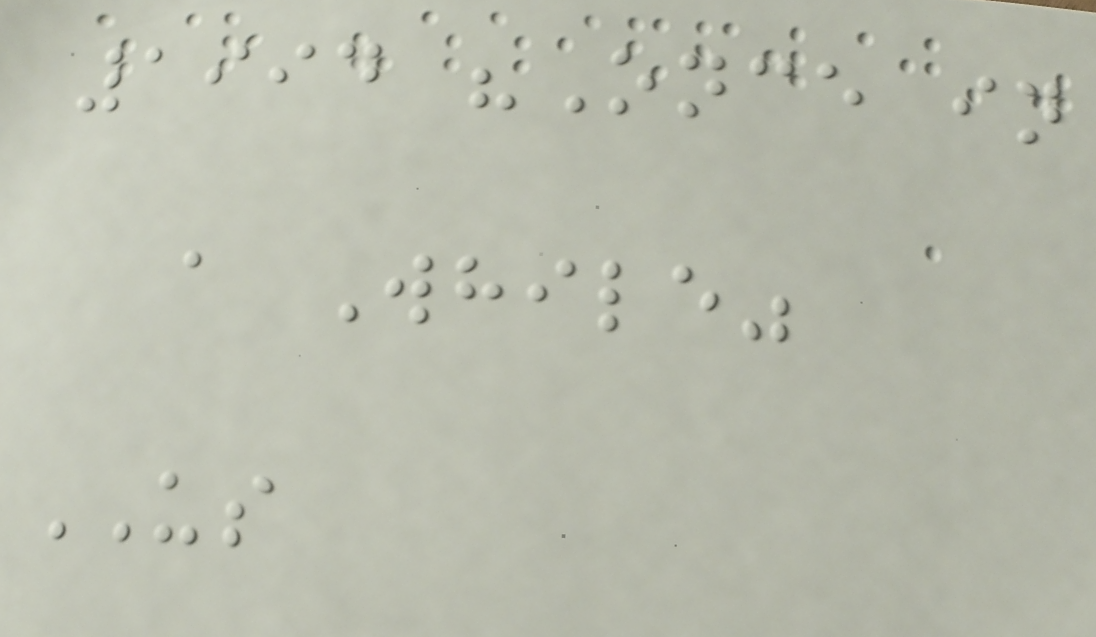1994 "Once in
a While"
US
